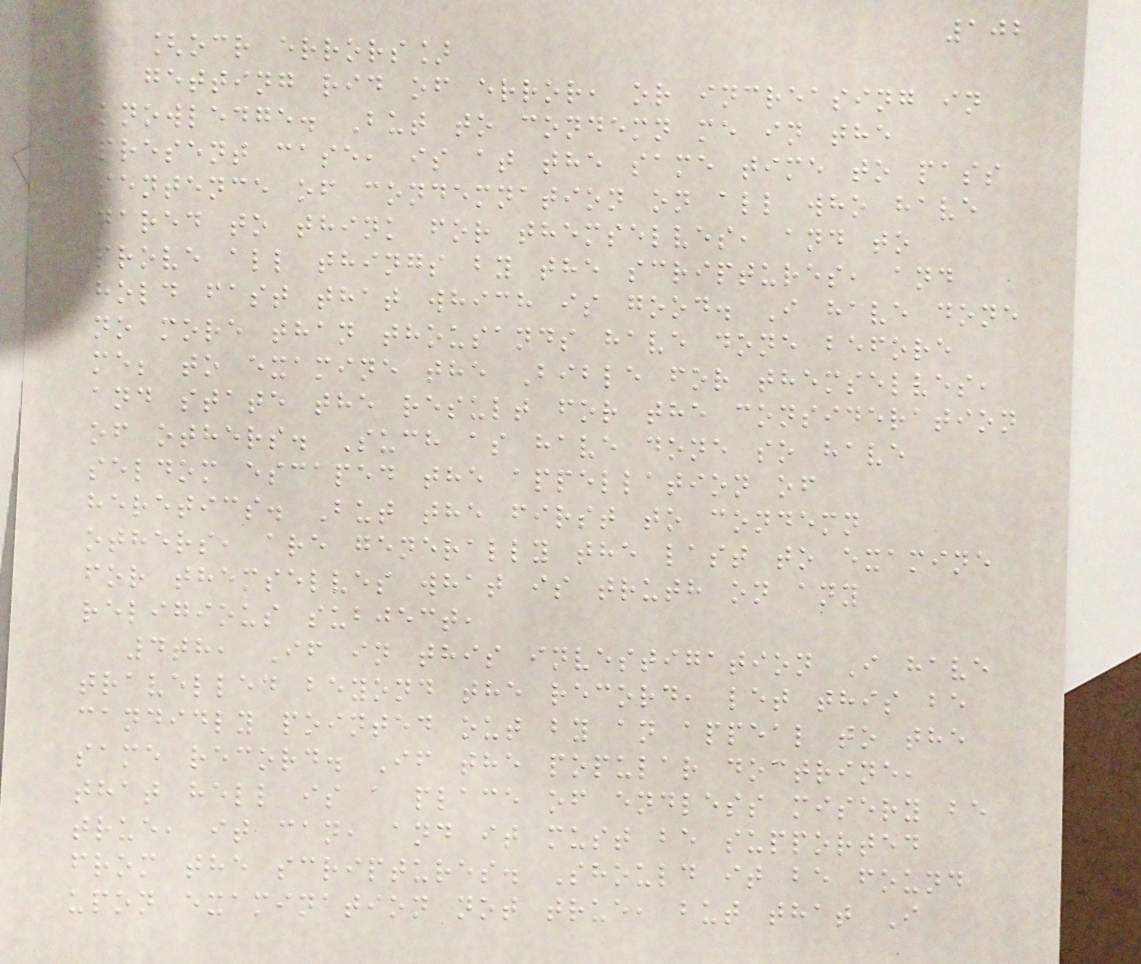102
[ocr errors]
getting rid of error, or increasing in
knowledge. But to condemn me in the
present case, is at the same time to pass
sentence of condemnation on all who have
dared to think for themselves, and to
prove all things by the scriptures, and
hold fast that which is good. I have done
no more than thousands have done before
me; to examine the Bible for themselves,
and state the result for the consideration
of others. Such as have done so have
seldom escaped the appellation of
heretics. But the first to condemn
others, are generally the last to examine
for themselves what is truth on any
religious subject,
4th, If in this investigation I have
travelled beyond the record, let this be
candidly pointed out by an appeal to the
same record. If the popular doctrine,
that hell is a place of endless misery be
true, it can, and it must be supported
from the scriptures. Should it be found
upon examination not true, but that I
